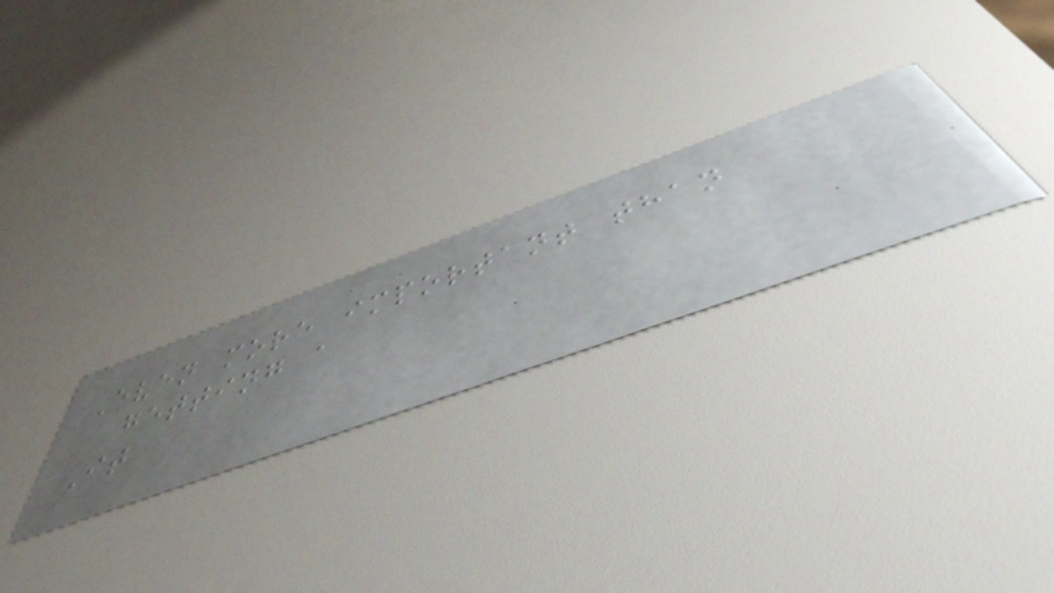Even more important than
getting a
It
